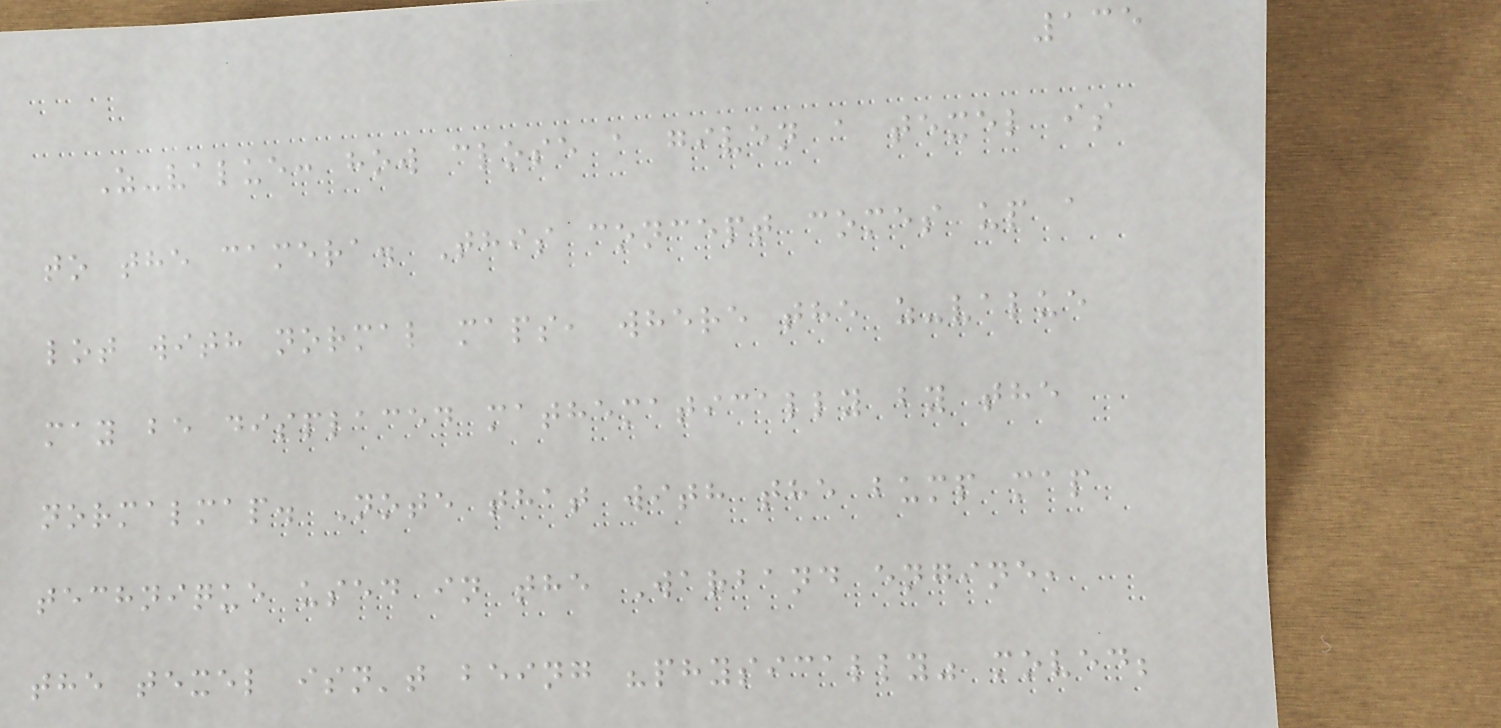135
Z-value: how close a given a texel is
to the camera. This concept comes up a
lot with normal maps, where the z-value
may be displaced mathematically by the
normalmap. Note that with the bump map
technique used in the Warband engine,
the texel isn't being "physically" moved;
